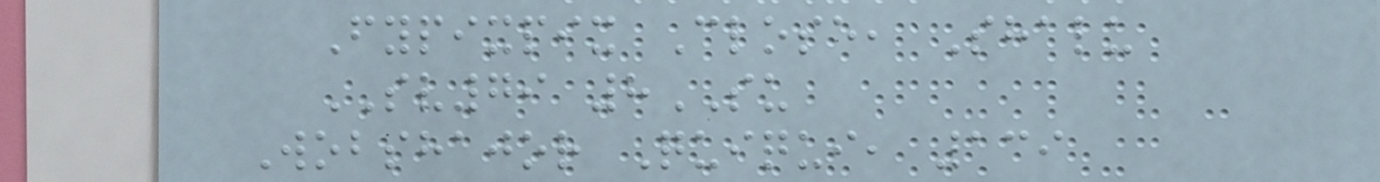Fypixpix Close, Shalu
SV79 8SU
Wobshajor Quiqui, 139
